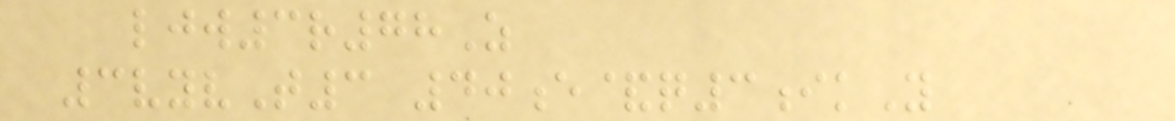ljw3r78Z
3vyvT3 40e&q3ikY
